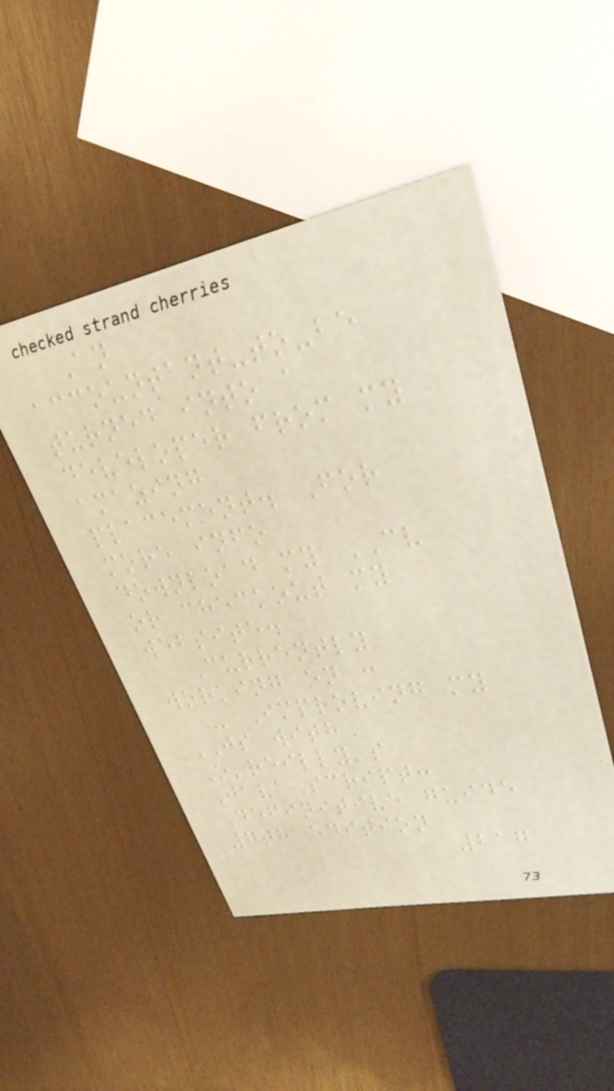An
accountant-to-be
turned into a
developer from my
amazing
placement. For
more info
download my CV
or checkout my
website.
Currently
working on :
- Improving my
JS with
O'reilly's
JavaScript:
Definitive guide
7th edition
217
